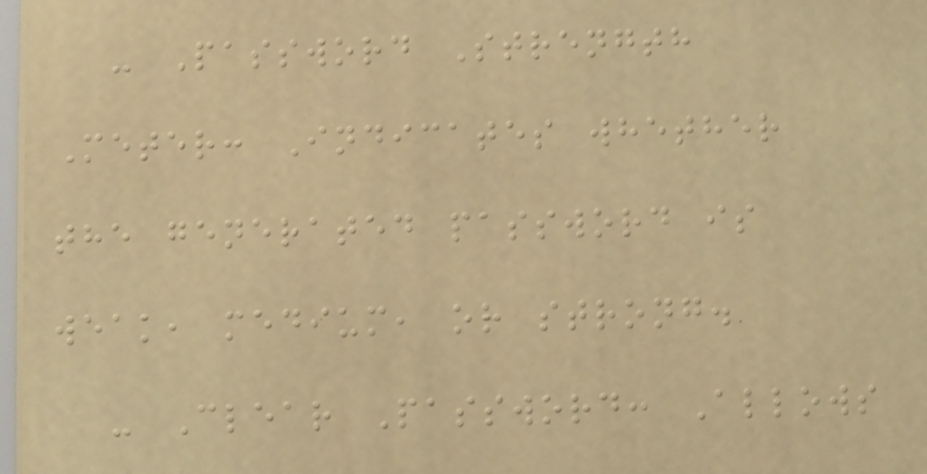- Password Strength
Meter: Indicates whether
the generated password is
weak, medium, or strong.
- Clear Password: Allows
